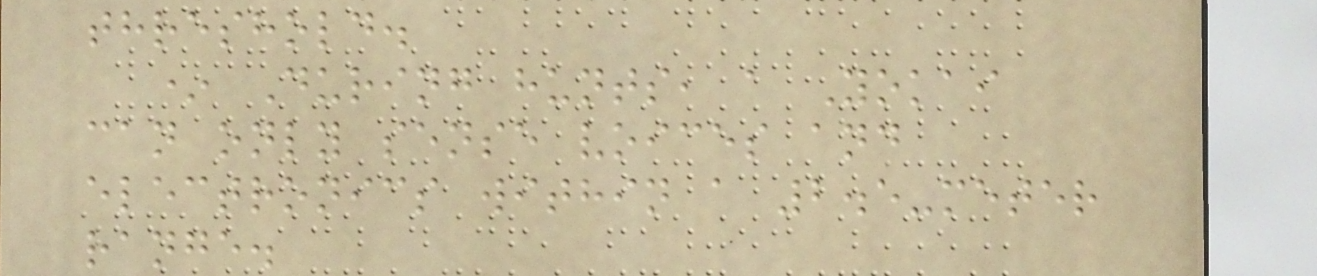threshold.
* During hunts, a Yokai
can only sense voices and
electronics within a 2.5-meter
range.
